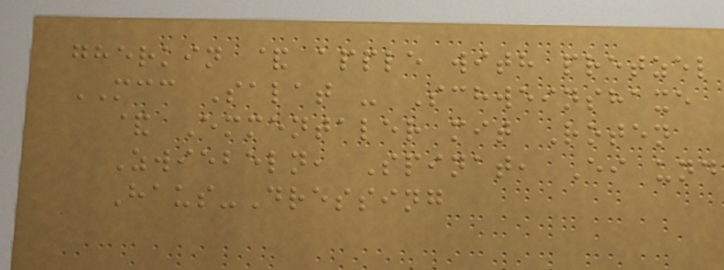gherkin & apple with pretzel
MCC Salat - Schweinshaxe
& Emmentaler mit Roten
Zwiebeln, Spinat, Ei und
Haus-Dressing
